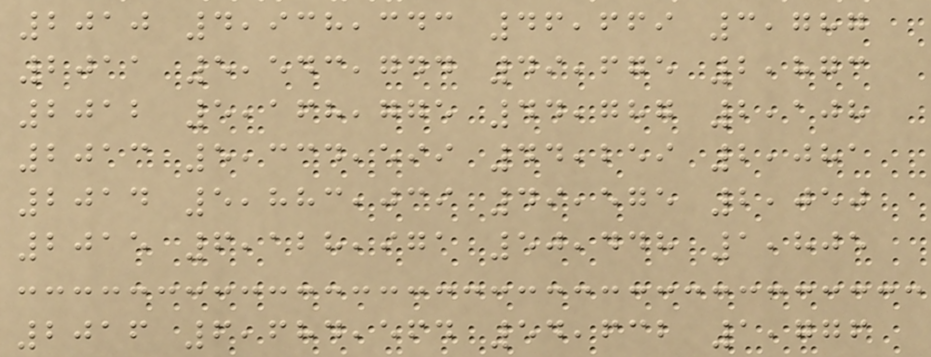2010 4,938,343 46,669 3,787
2011 5,543,744 49,675 2,873
2012 5,168,775 44,787 2,108
2013 5,334,599 44,259 2,081
2014 5,883,039 49,575 2,050
2015 6,128,971 50,448 1,805
2016 6,684,564 54,632 1,776
